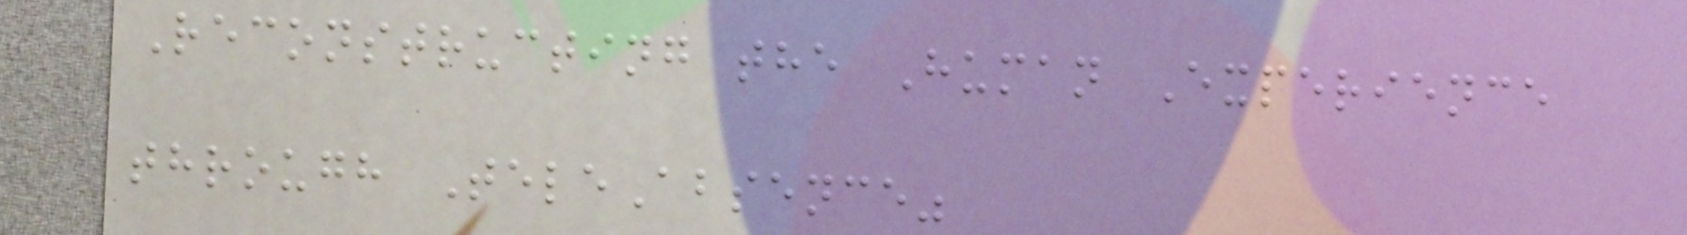Reconstructing the Human Experience
through TeleAbsence"
